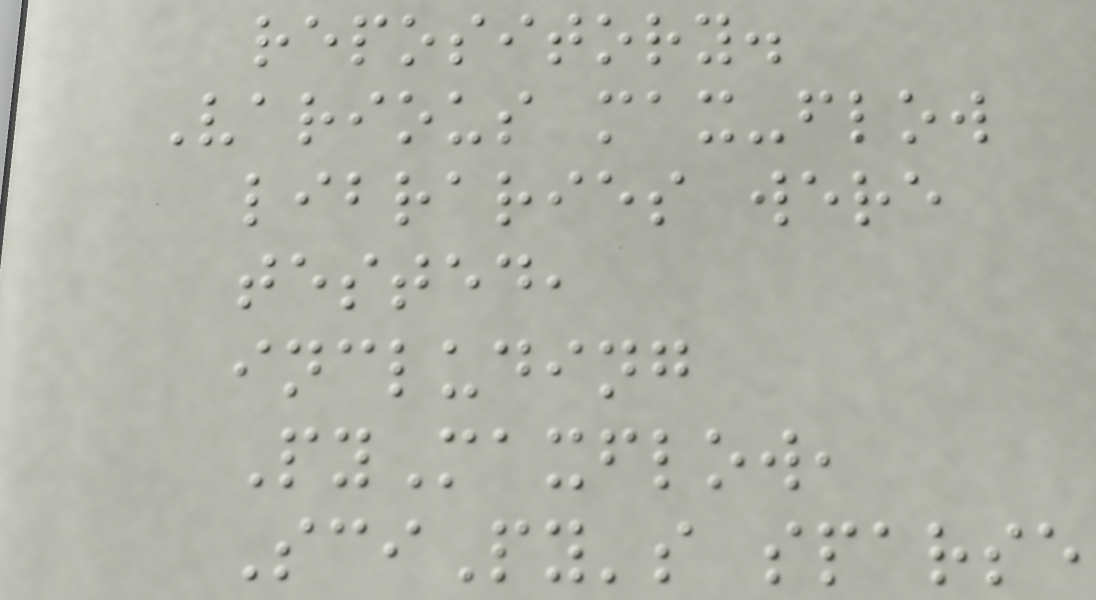repository.
Various max-flow
libraries were
tested,
including
PyMaxflow,
SciPy's sparse
